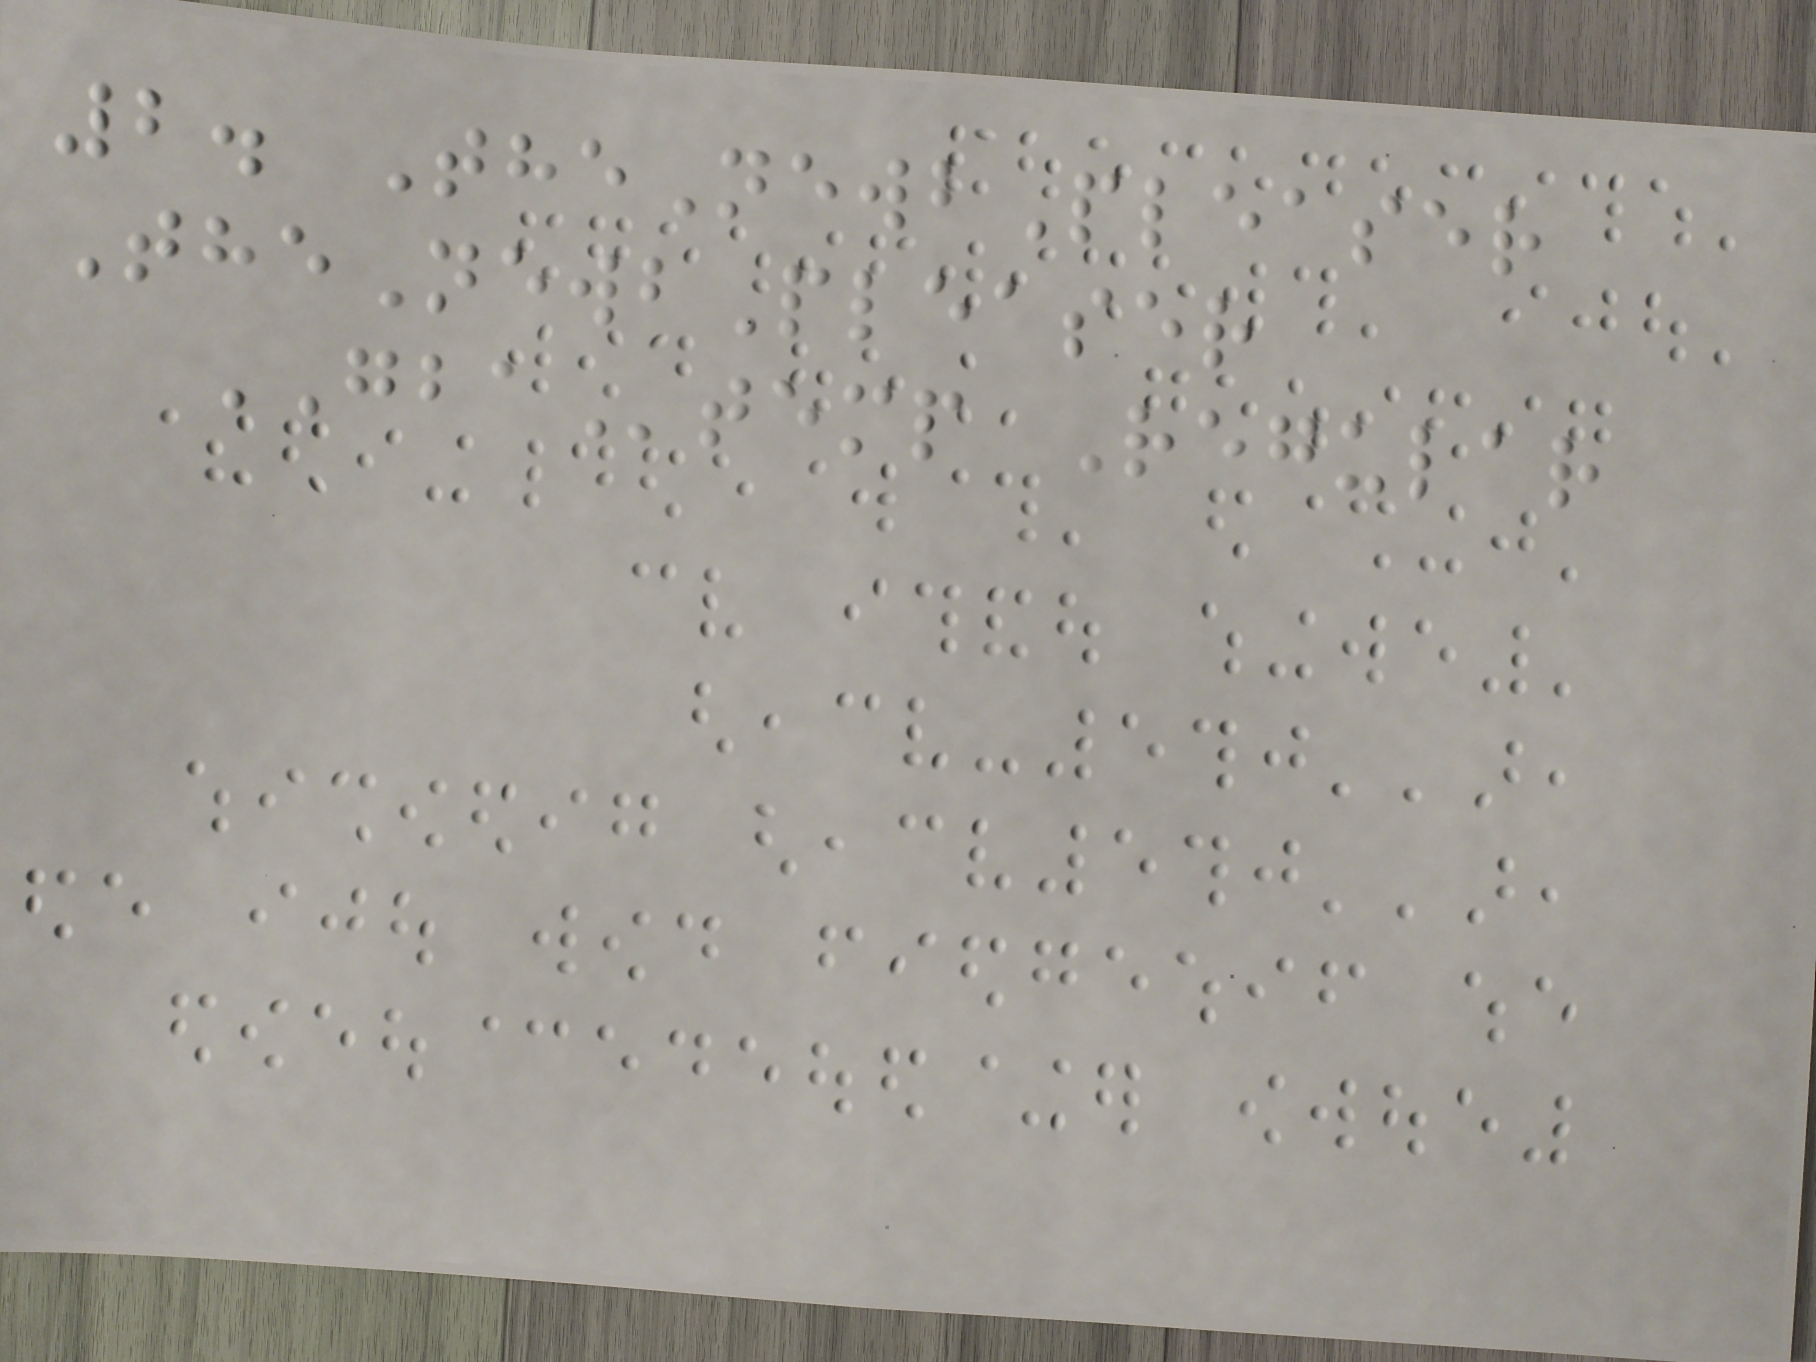2. TheNewbPleaser
TheNewbPleaser
GBAtemp Regular
